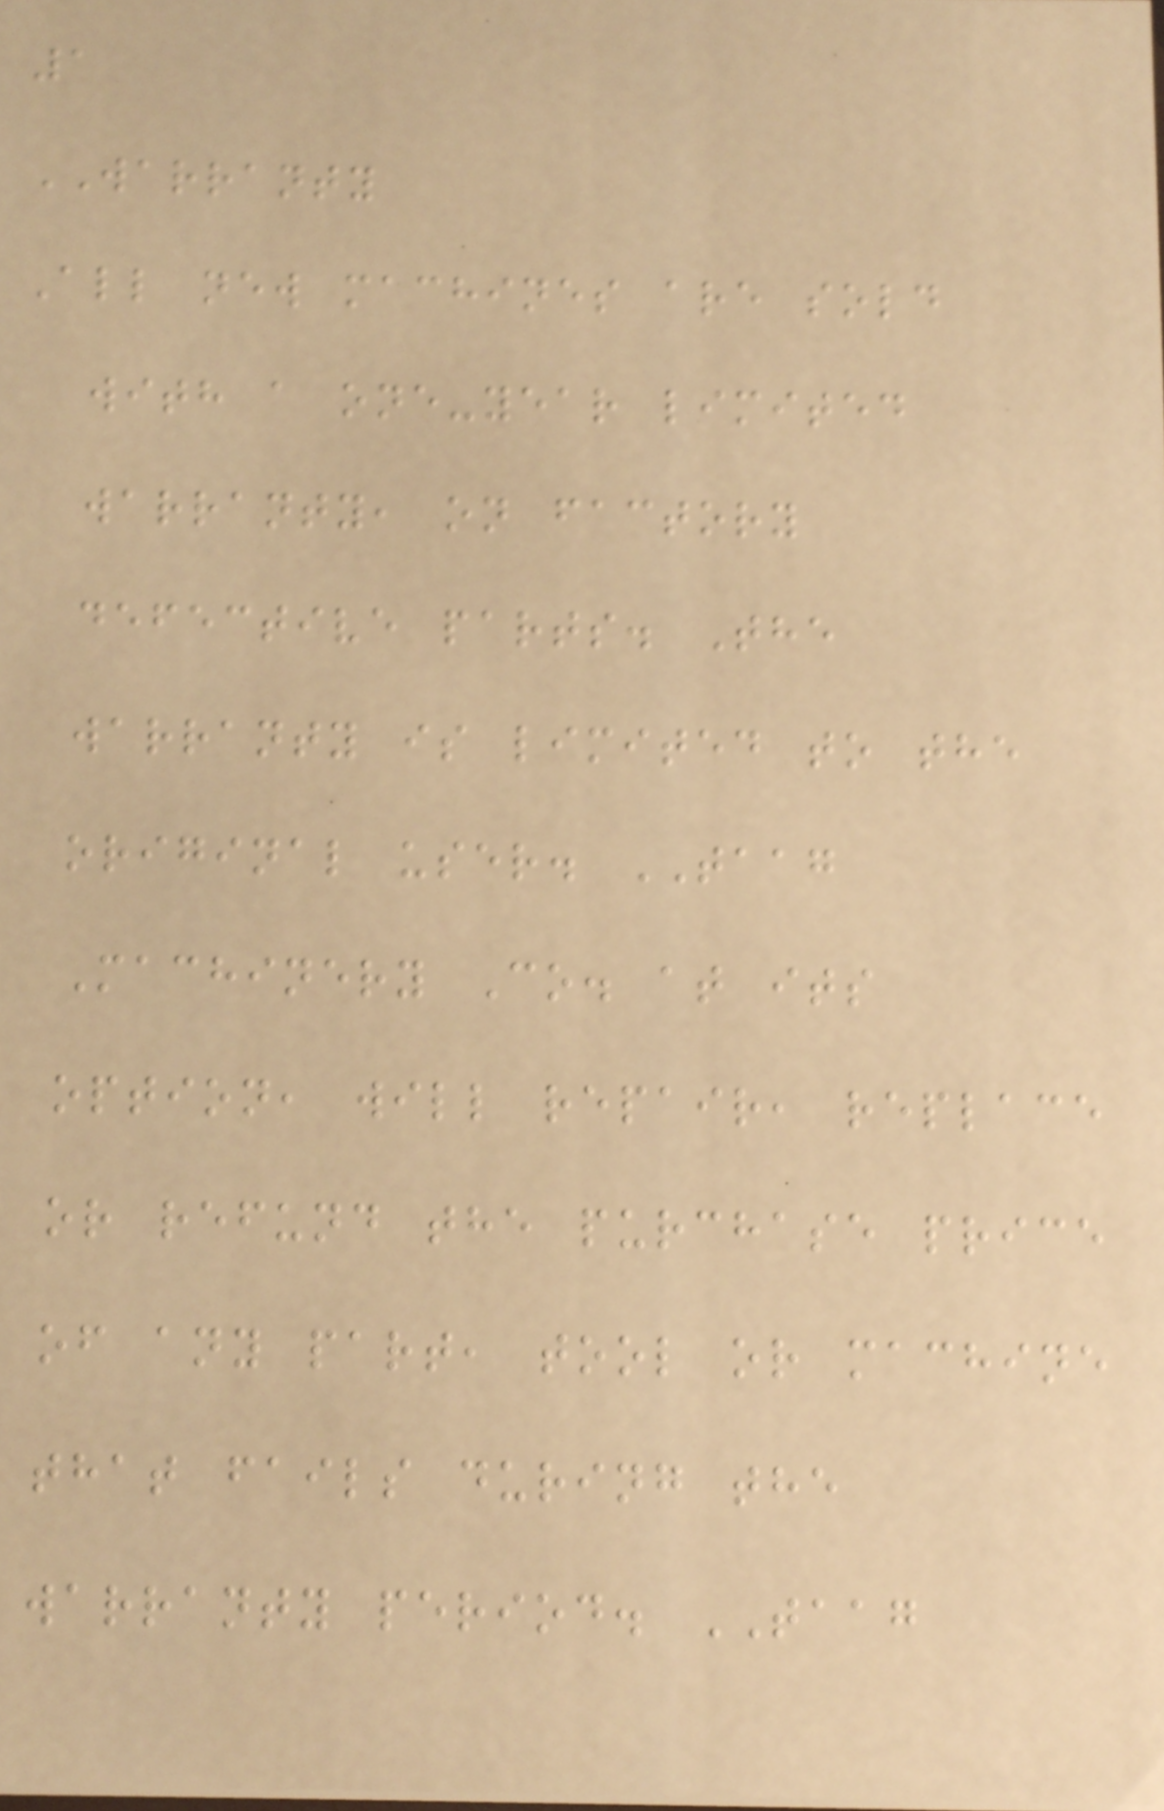1
WARRANTY
All new machines are sold
with a one-year limited
warranty, on factory
defective parts. The
warranty is limited to the
original user. TAAG
Machinery Co. at its
option, will repair, replace
or refund the purchase price
of any part, tool or machine
that fails during the
warranty period. TAAG
